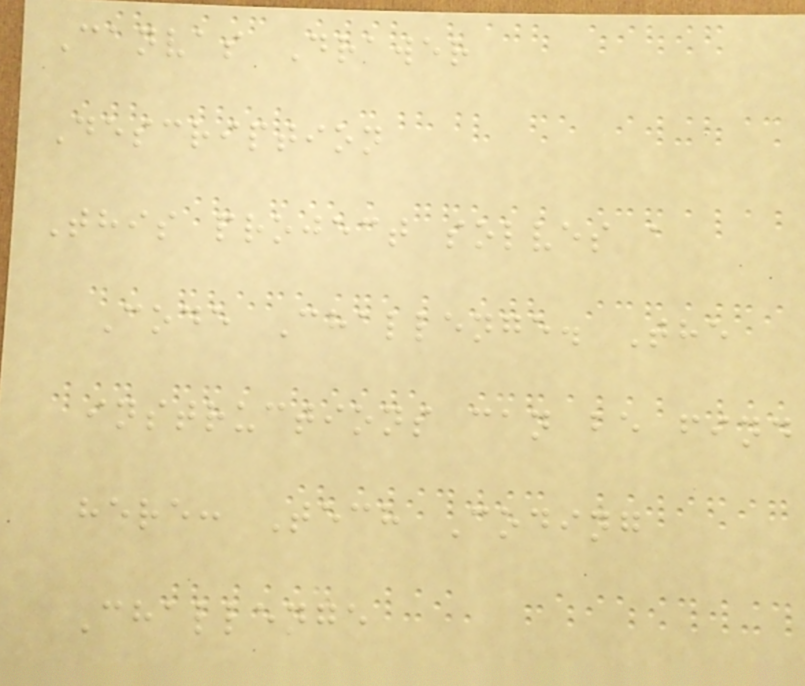Canvas Drawer
Description
This project solves a
Code Challenge. The
instructions can be find
here: Tech Coding
Challenge
